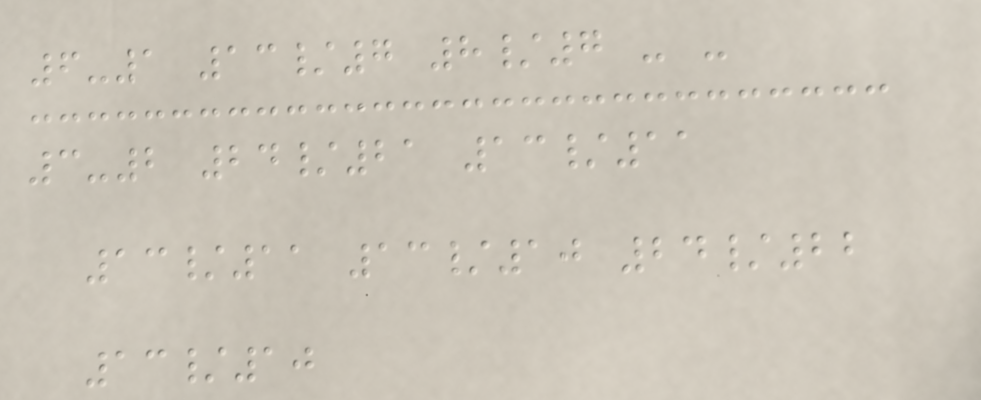6-1 13/7 8/7 - -
3-2 24/21 13/11
13/11 13/10 24/22
13/10
